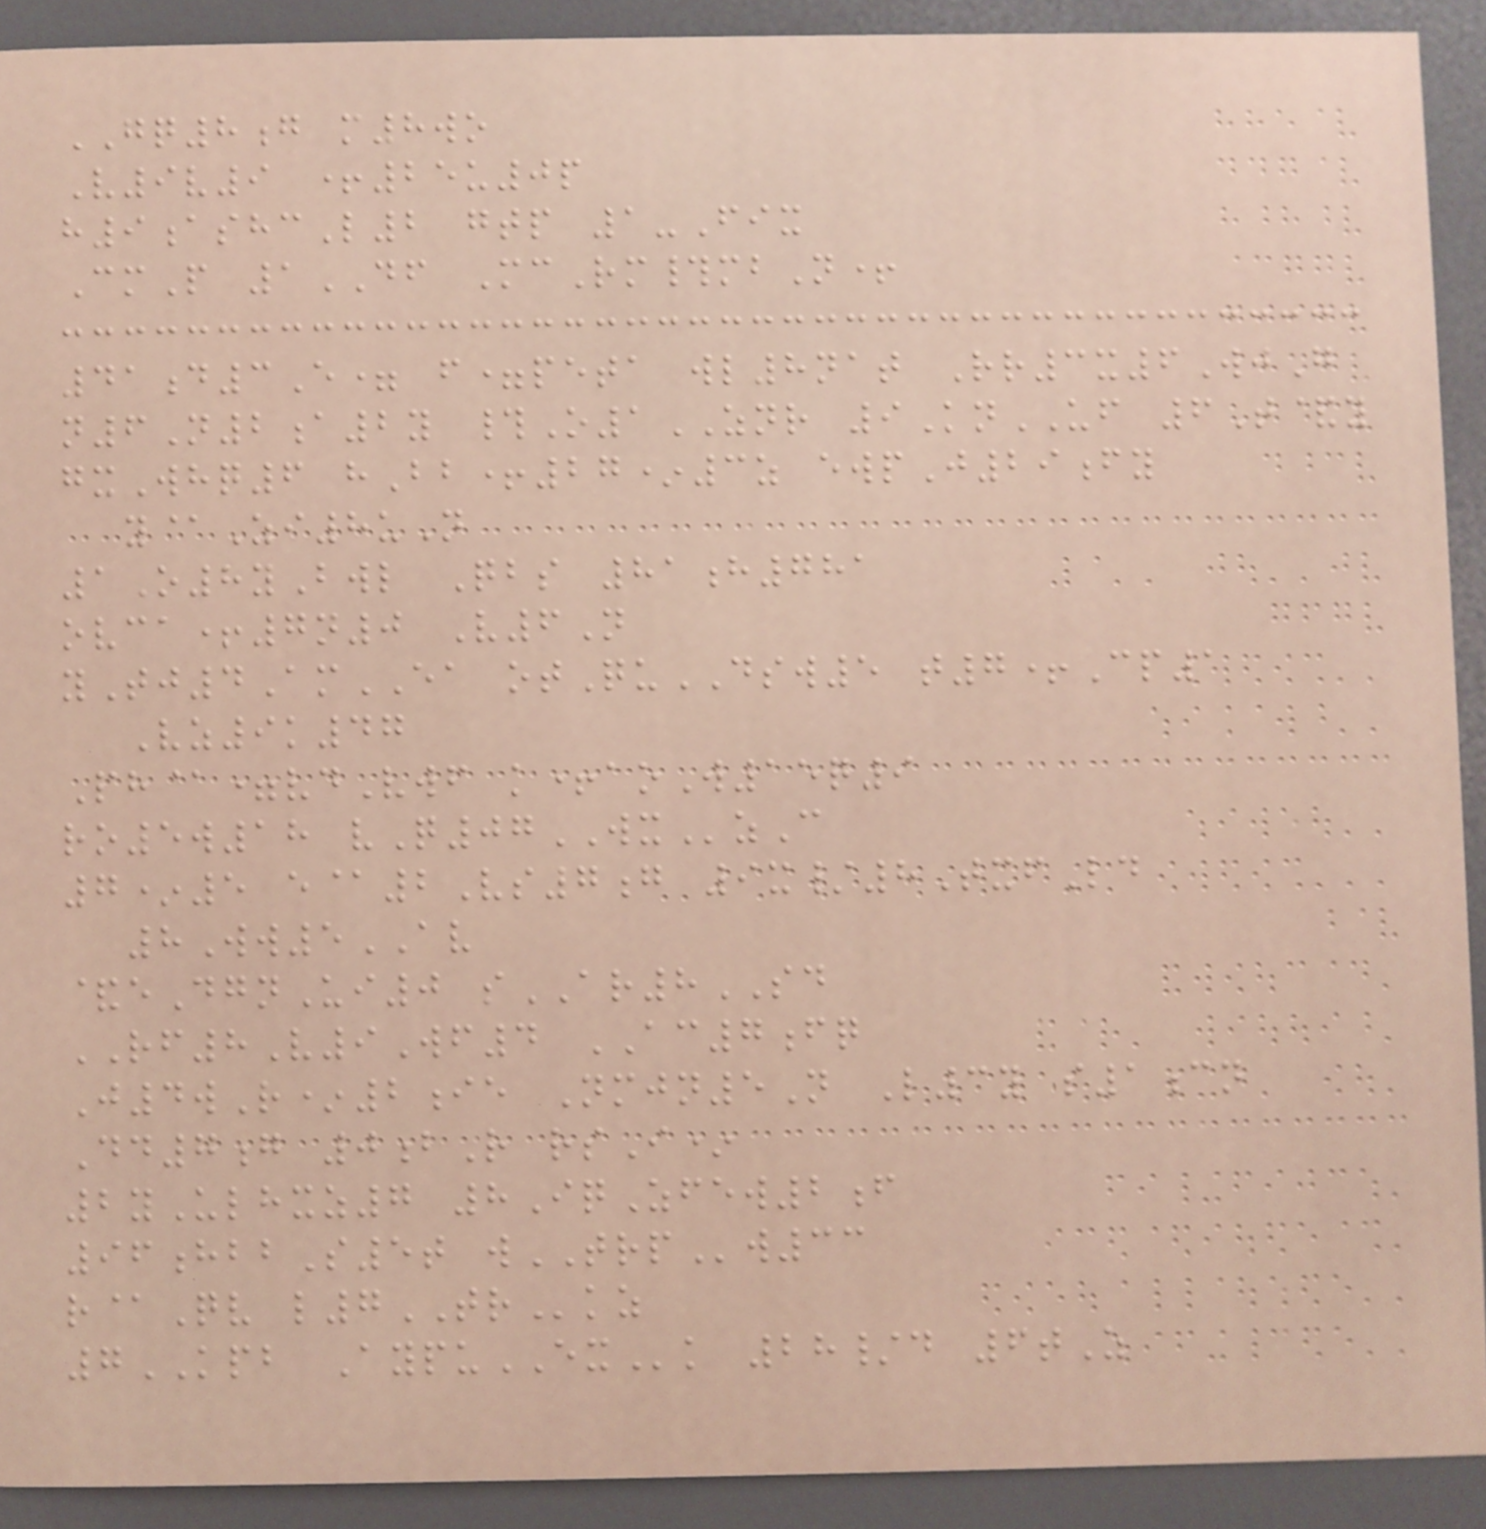GQ8g m8wo
V9v9 +25u0p
h9ashcL2 gtp 1-Fix
CmP 1DF McRm#mbN+
41d3E= f=peta wl8nat Rr3x6WjG
n6N2a2y #O1ZNR 9KnUF 6T&y
gxWhq6 hBb+27*3z ewpJ29fy
y@Zi8uN
1O8yBwl Qbs 81h781
ovca+7n0 V6N
yTj4AmEA otQuDSW5 t7+Cp1
Vz9k47
Ph@=vdVwf k+aoW15q9
ro5w18 vQ07WXzC
7*5 e@2Vs7g 9x/8TxfLd
8Ww5AV
&eDgnUi0 sAR8SD
RF8V9Wf4 AC7fq
J4wR*2ie Nmjn5N L3y s1cn
Dd7g 0bR rsI*
2yUlhxz7 8IqZfew2f
96hbbS5t wTRPw33
r@Qv l7TRkz
7KPB AypuEXk 28/d 6tZ
